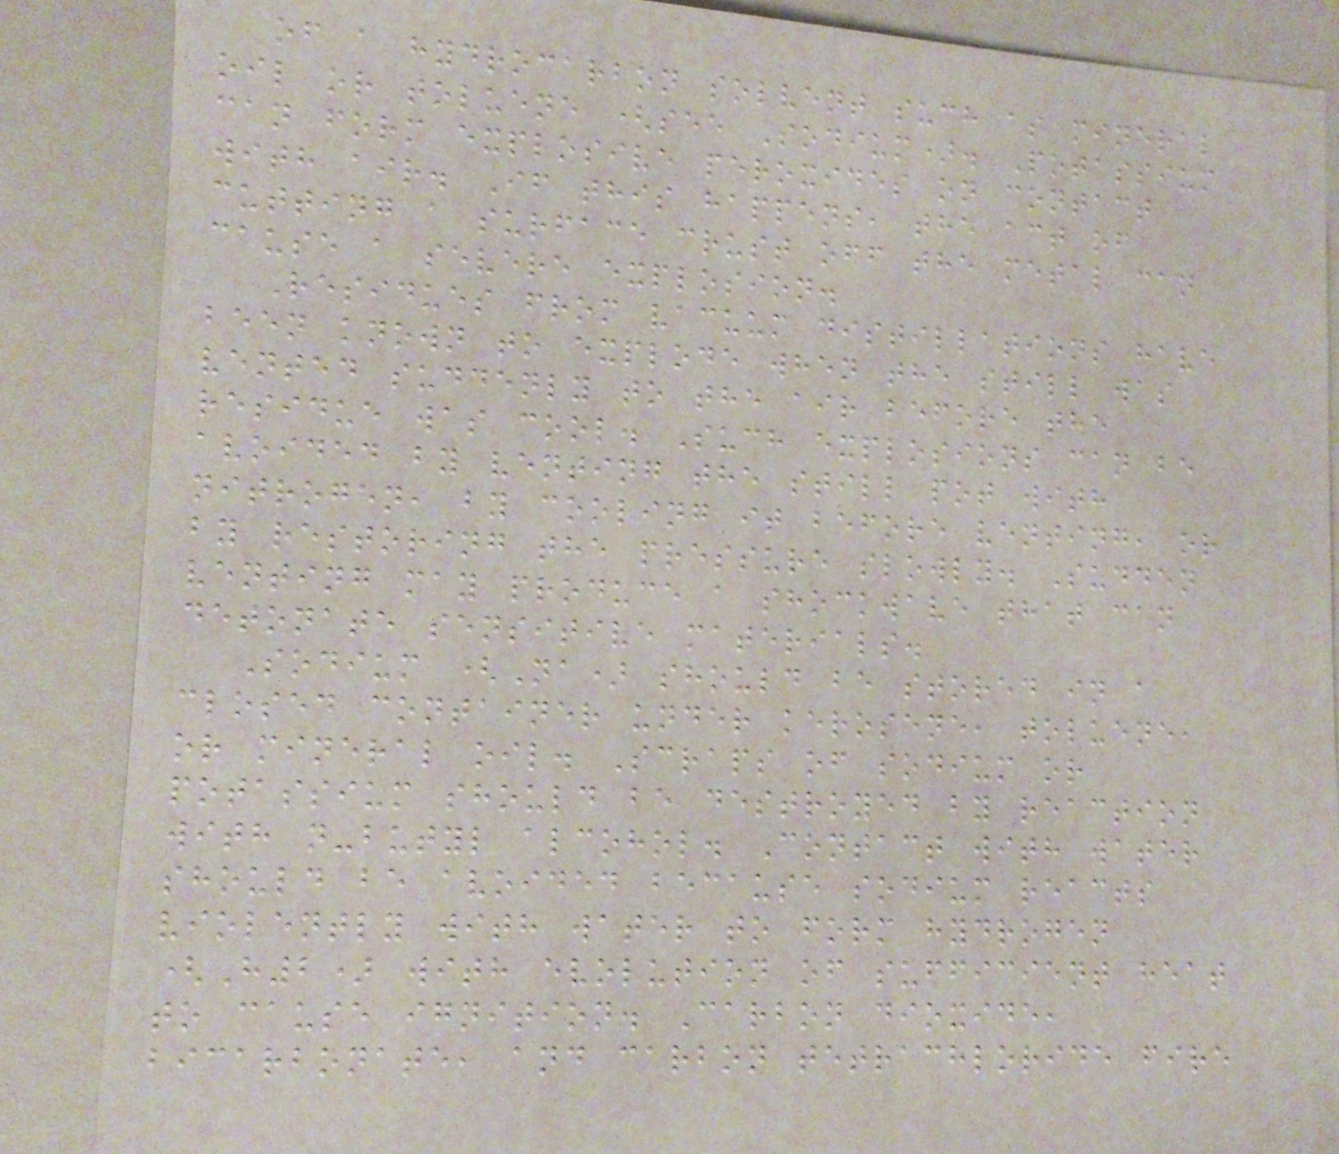of a hydrocarbon solvent such as mineral
oil or toluene (see Sodium). Potassium
can form explosive peroxides on contact
with air. If this happens, the act of
cutting a surface crust off the metal can
cause a severe explosion.
Residues from vacuum distillations have
been known to explode when the still was
vented suddenly to the air before the
residue was cool. Such explosions can be
avoided by venting the still pot with
nitrogen, by cooling it before venting, or
by restoring the pressure slowly. Sudden
venting may produce a shockwave that can
detonate sensitive materials.
Sodium (Na) should be stored in a
closed container under kerosene, toluene,
or mineral oil. Scraps of sodium or
potassium should be destroyed by reaction
with n-butyl alcohol. Contact with water
should be avoided because sodium reacts
violently with water to form hydrogen
(H2) with evolution of sufficient heat
to cause ignition. Carbon dioxide,
bicarbonate, and carbon tetrachloride fire
